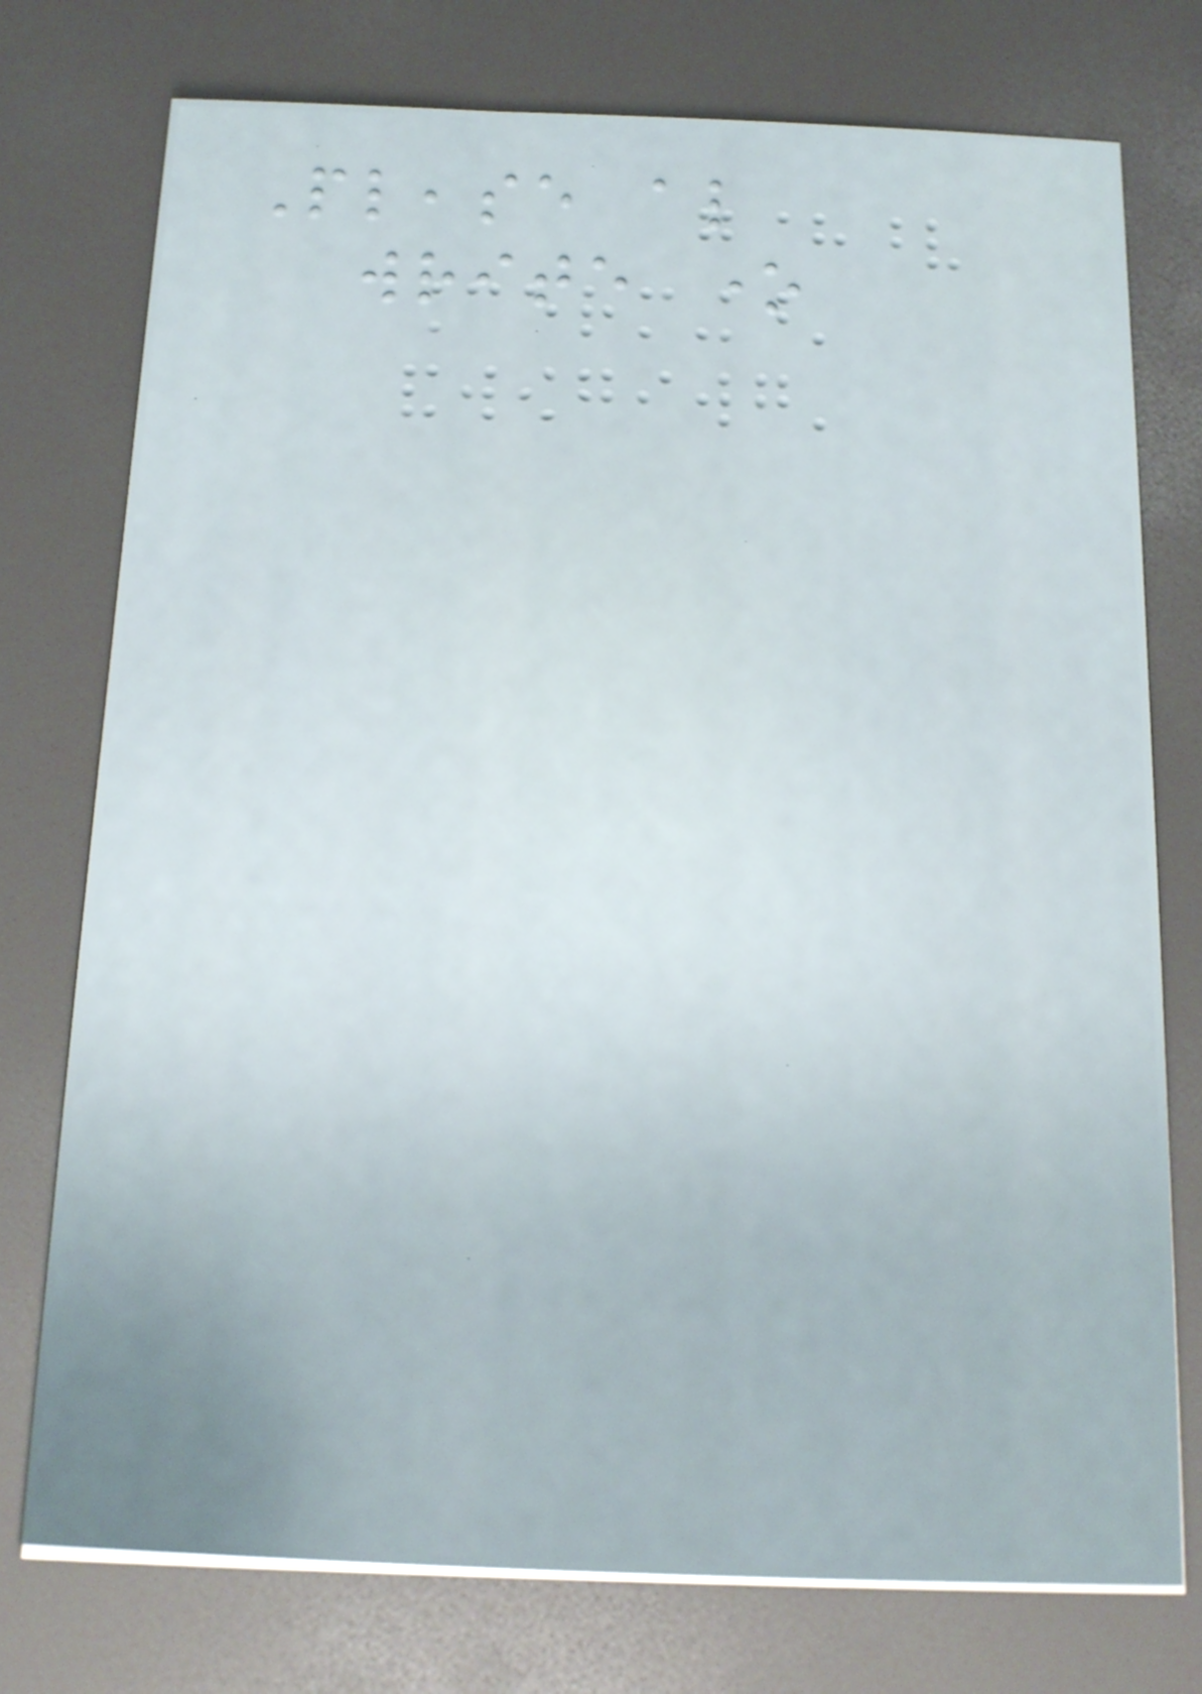Please also
write one
